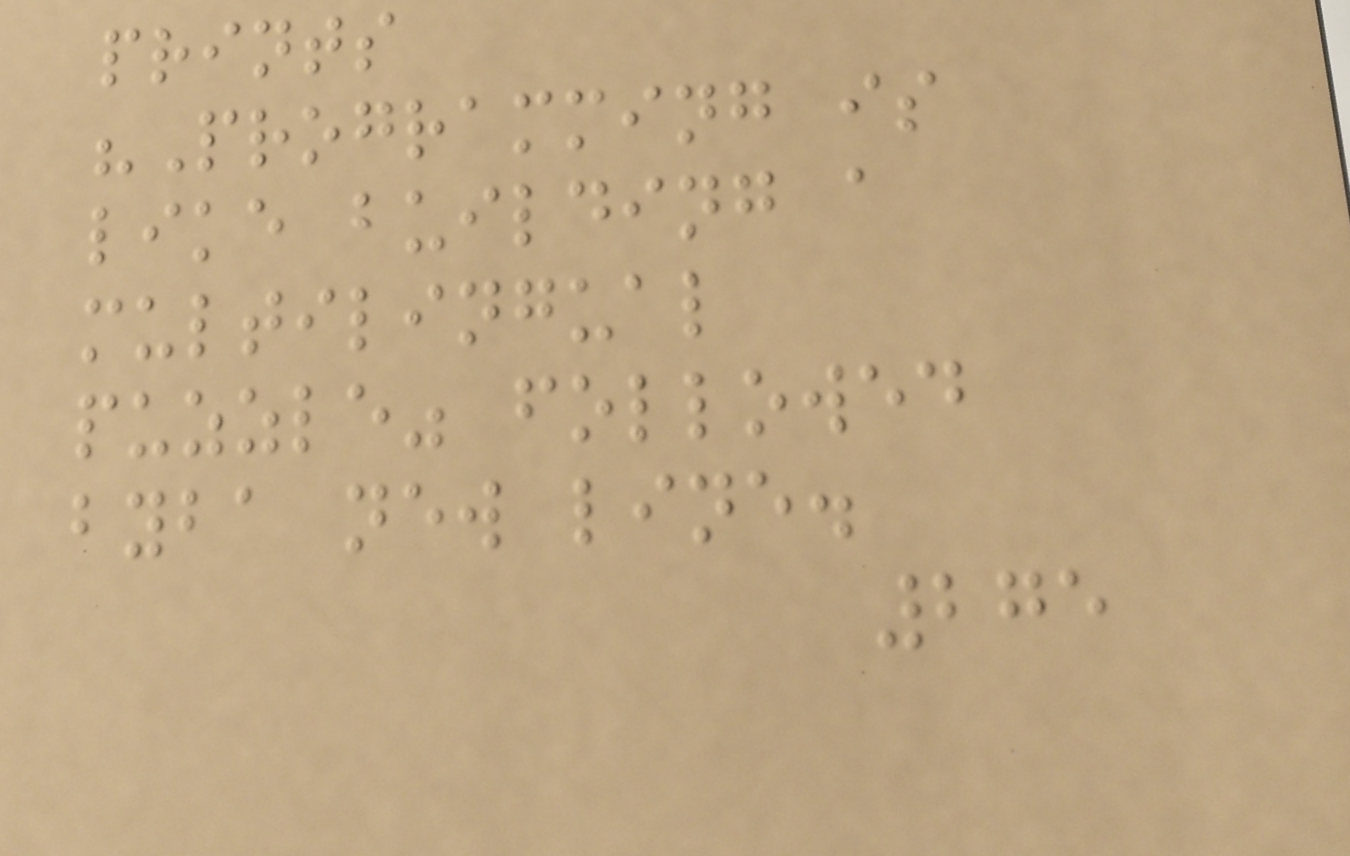prints
"Programming is
like building a
multilingual
puzzle" followed
byba new line.
275
